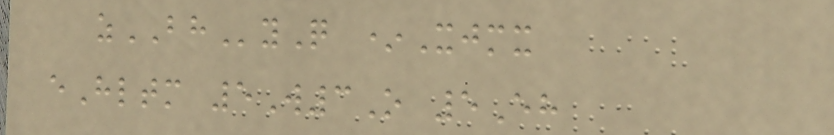zBHyQ *Xjmx
eHltm 5W3O 5Eh
